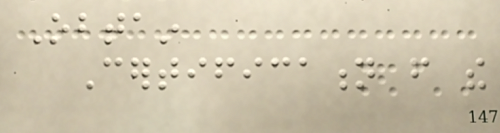Obtain
Certification from the
